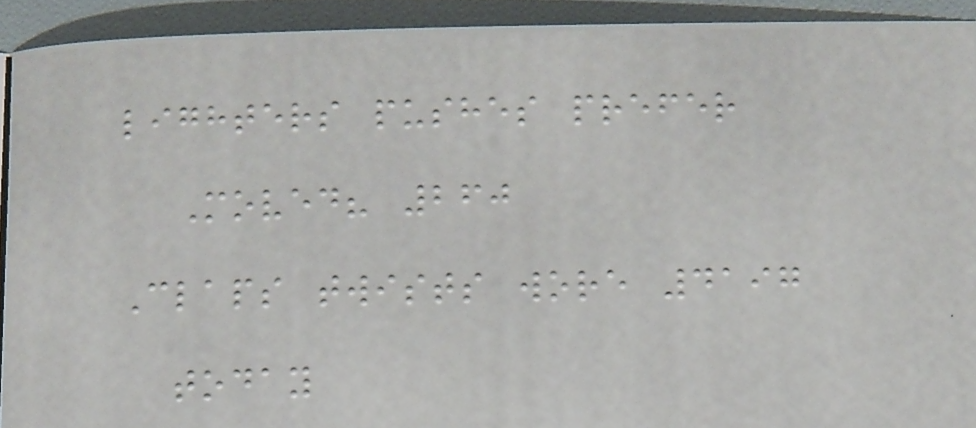lighters pushes prefer
Moved? 260
Claps twists wore 4197
today
